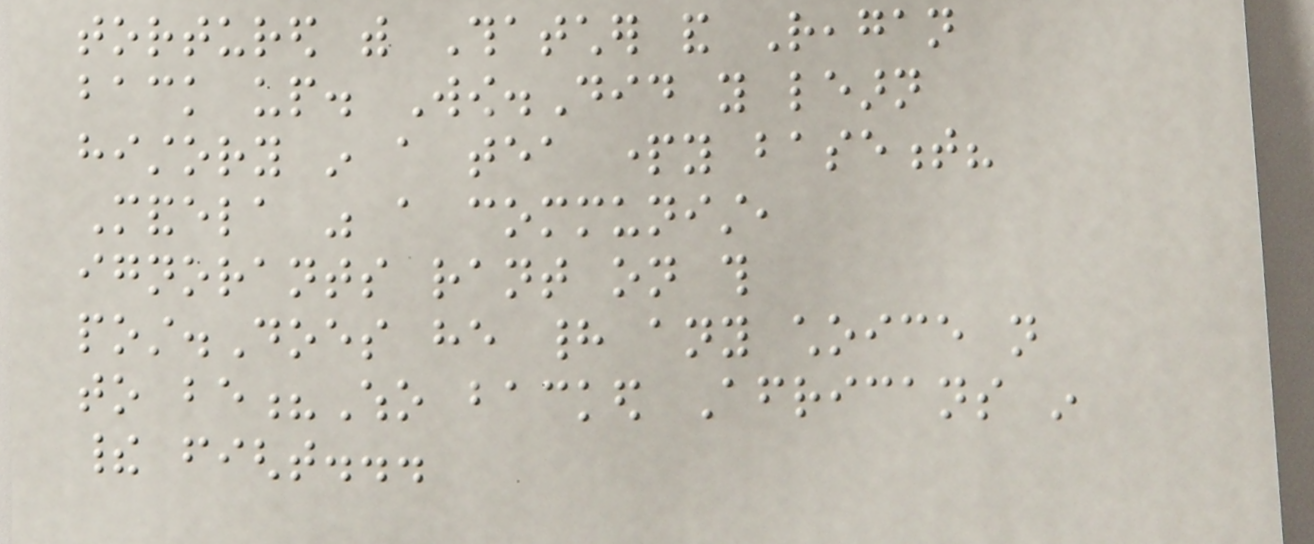tortured with Thatcher and Reagan
back up. Wow.Did you learn
history in a tea party basement?
Mandela was a communist,
ignorants rant on this
post.Does he had any choice not
to be?Who backed Africans in
their fight...
